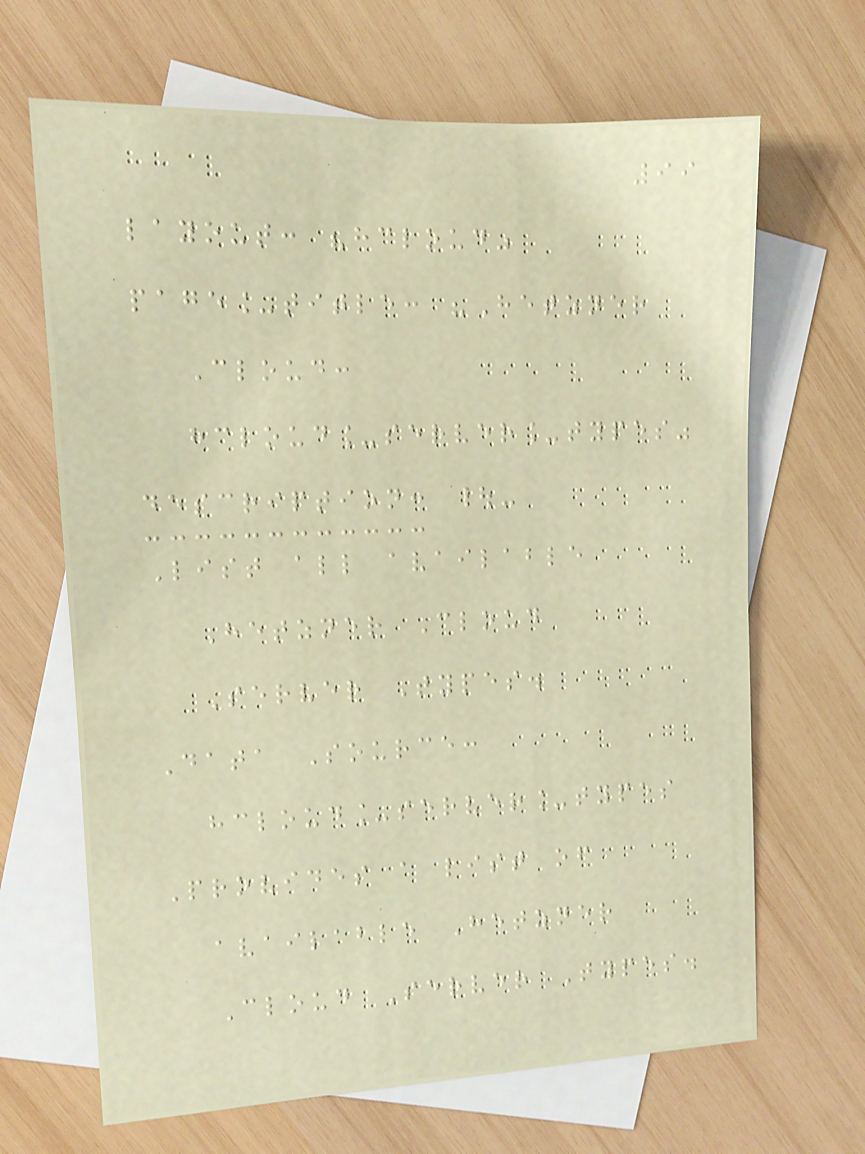99
layout: "hcloud"
page_title: "Hetzner
Cloud:
hcloud_server_types"
description: |-
List all available
Hetzner Cloud
Server Types.
Data Source:
hcloud_server_types
Provides a list of
available Hetzner
Cloud Server Types.
